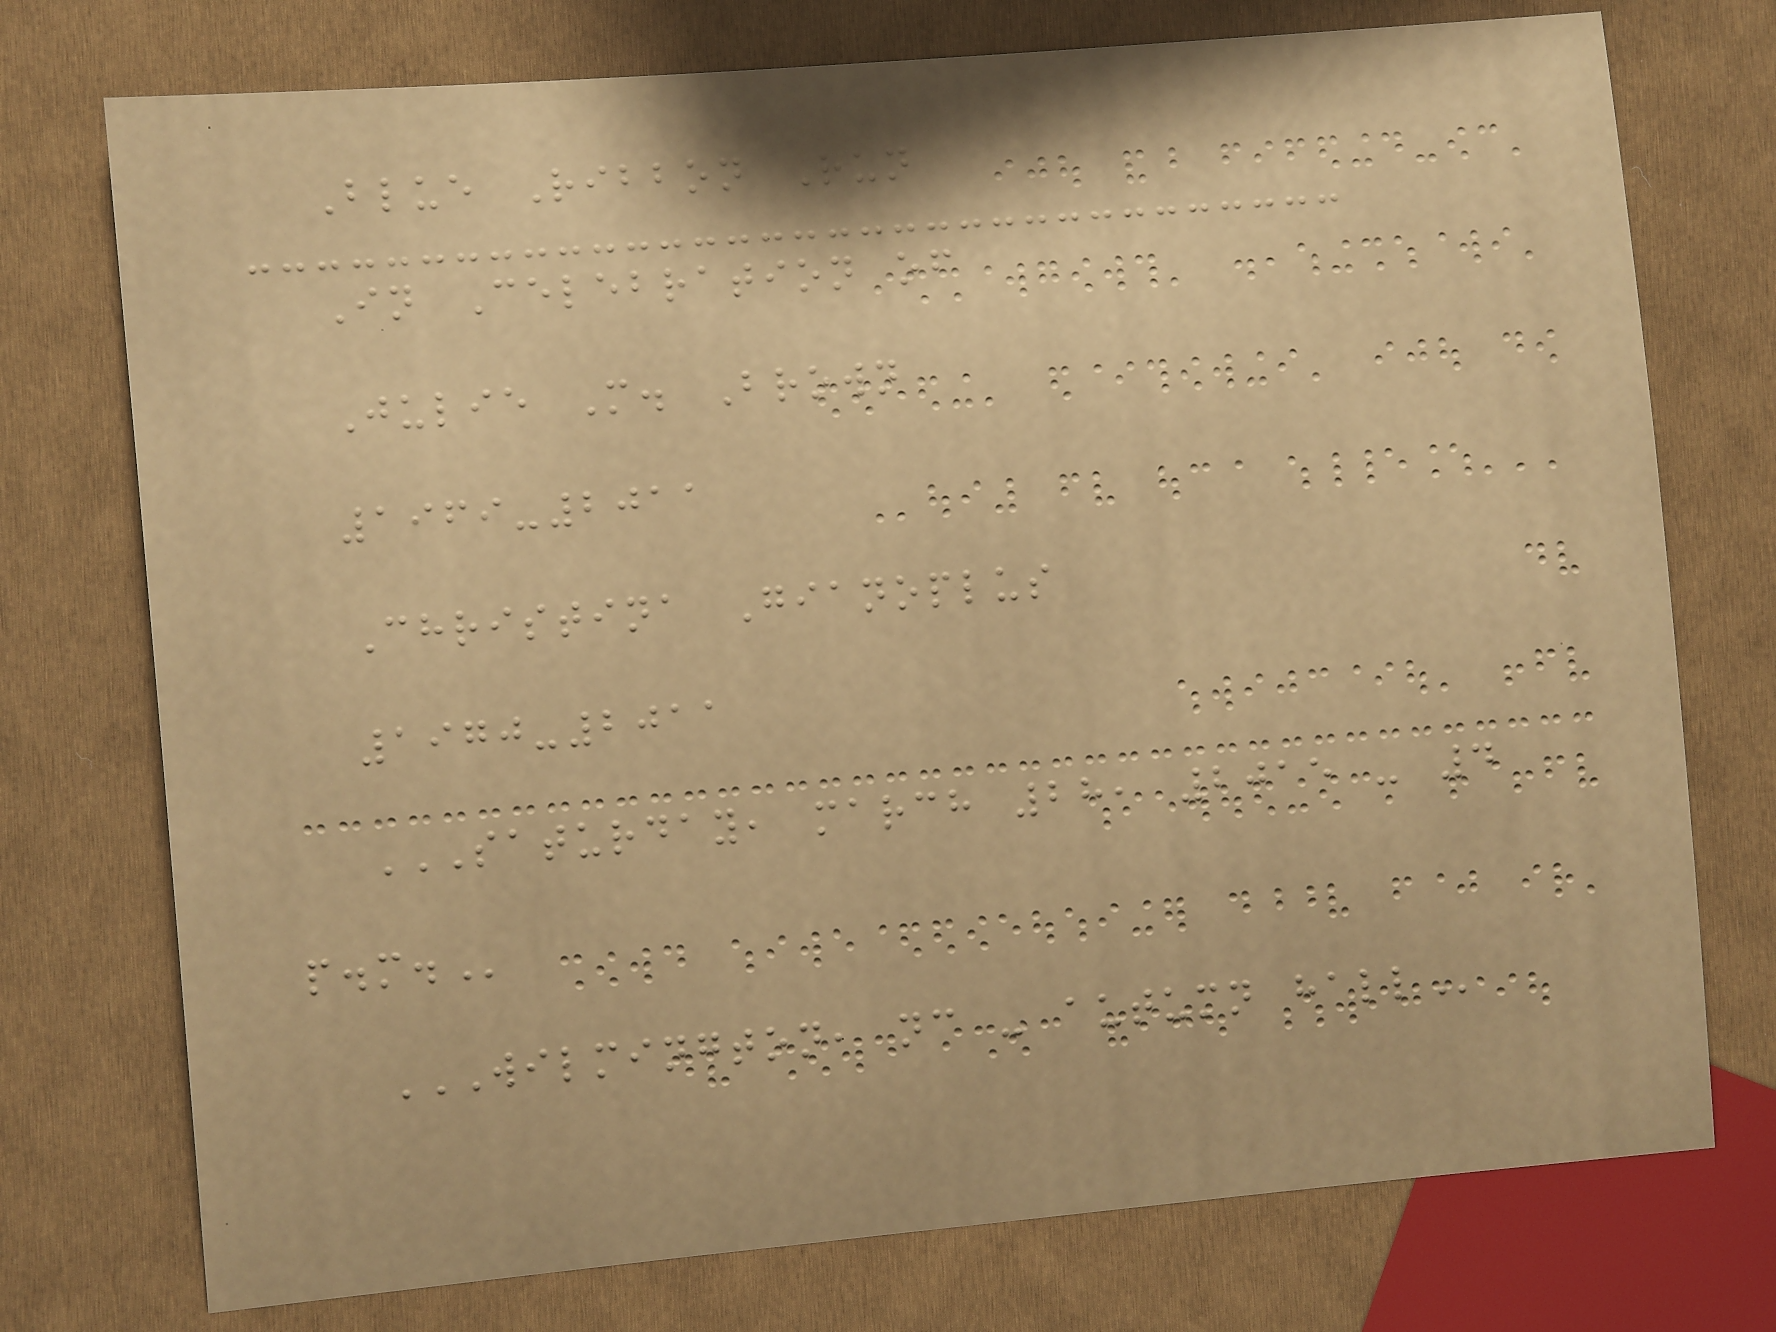Blue Ribbon Run
In Celebration of
Julie M. Brown
1969-2011
Christina Gianoplus
1970-2011
SATURDAY, MARCH 28, 2015 - 4
P.M.
WILMINGTON, NC - AUTUMN HALL
